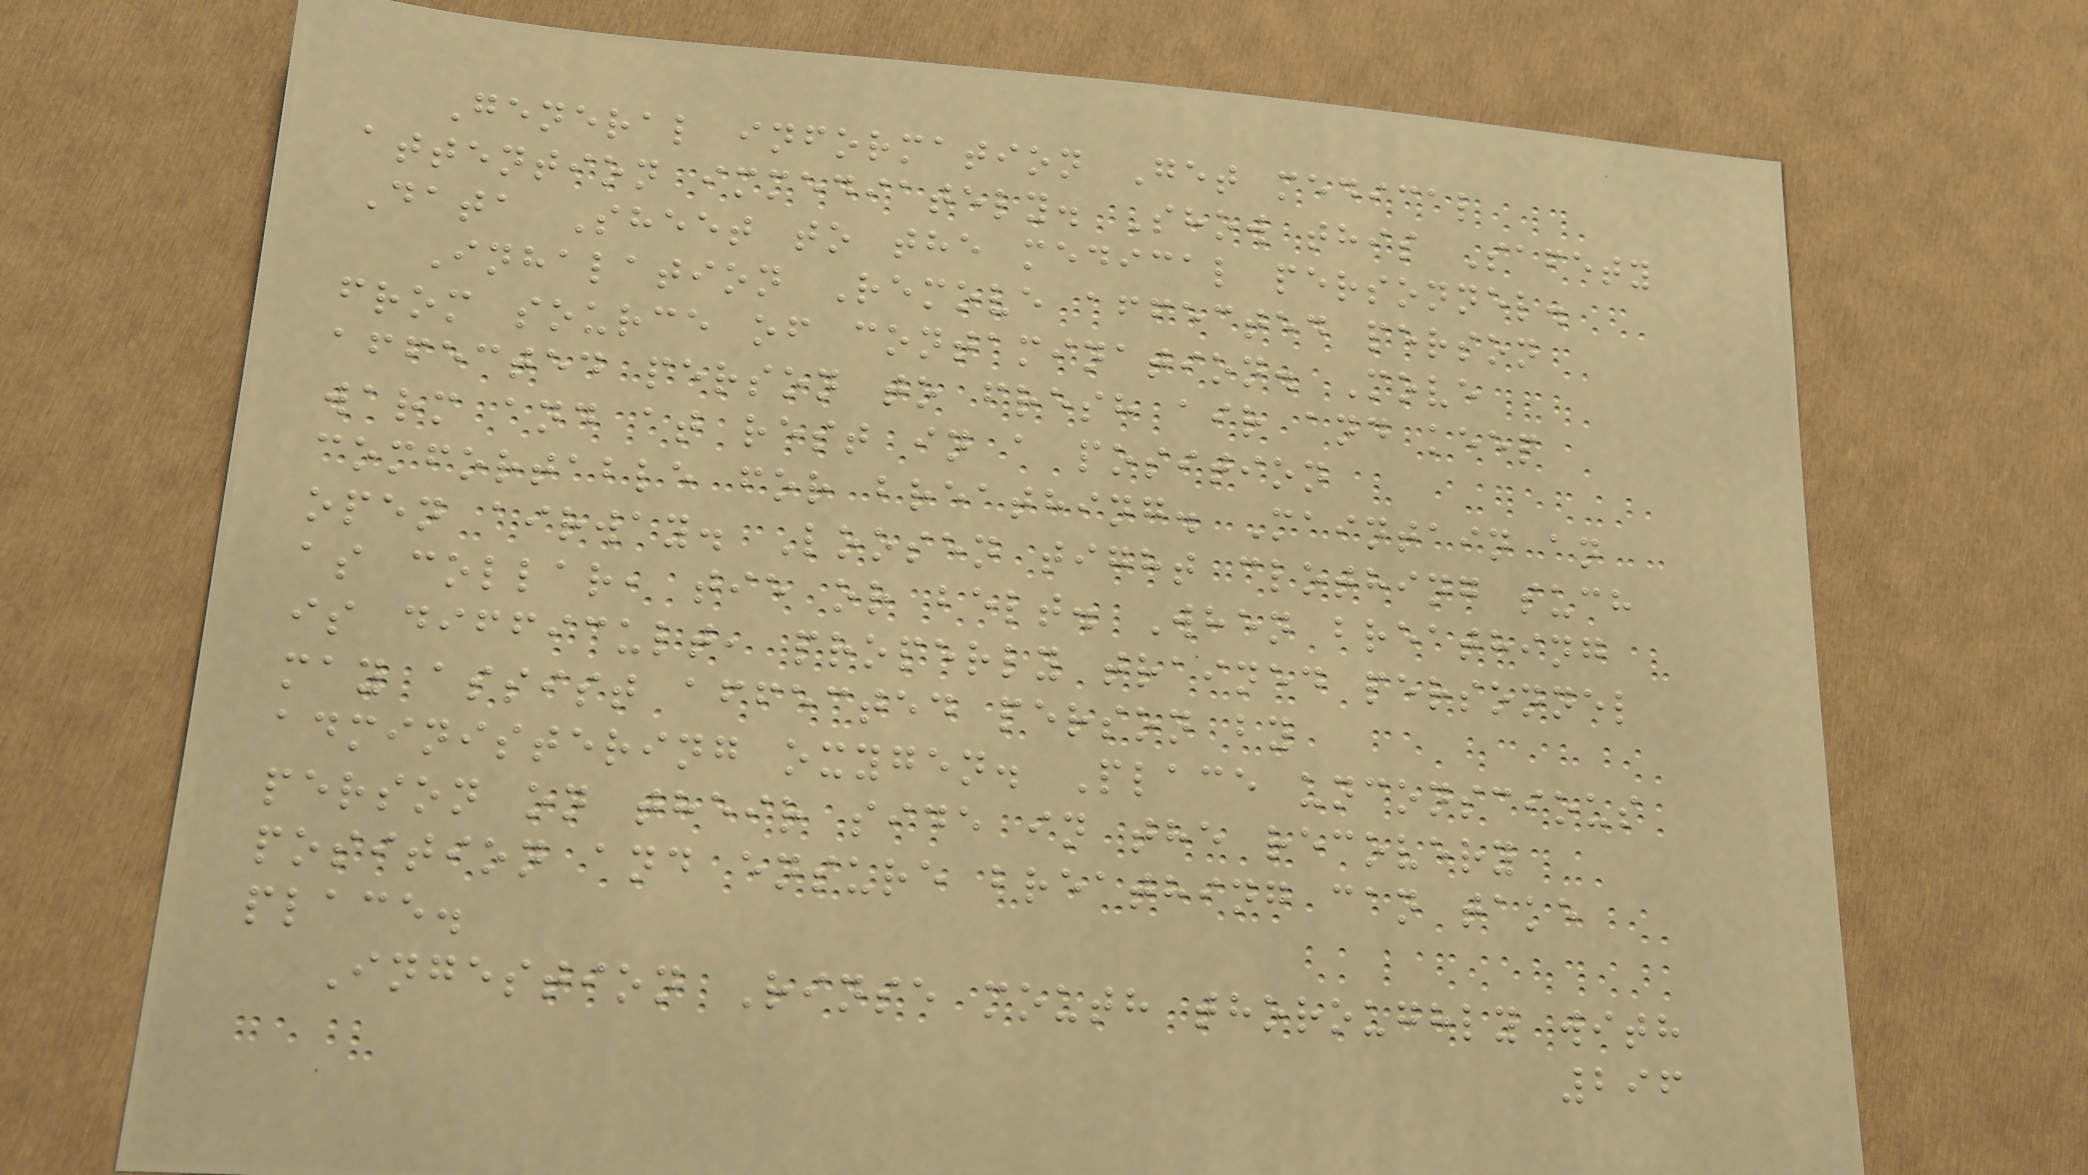General information Get medical
attention immediately. Show this Safety
Data Sheet to the medical personnel.
Inhalation Remove affected person
from source of contamination. Move
affected person to fresh air and keep
warm and at rest in a position
comfortable for breathing. Maintain an
open airway. Loosen tight clothing such
as collar, tie or belt. When breathing
is difficult, properly trained personnel
may assist affected person by
administering oxygen. Place unconscious
person on their side in the recovery
position and ensure breathing can take
place.
Ingestion Rinse mouth thoroughly with
296
